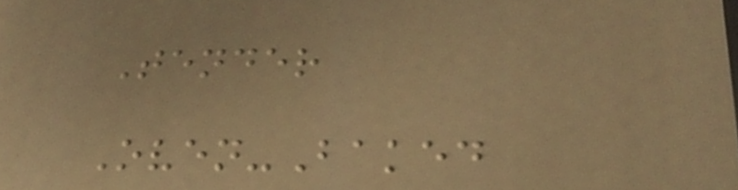Tender
Oven-Baked
